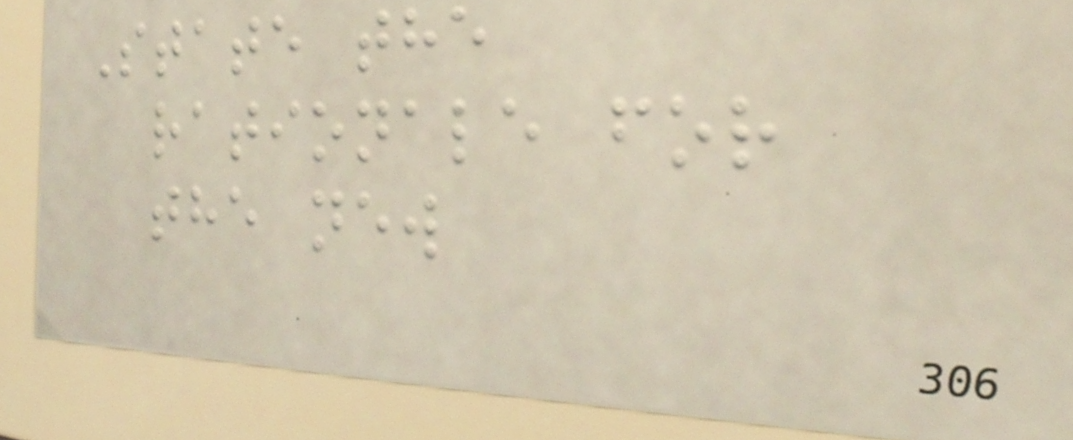State the
rationale for
the new
